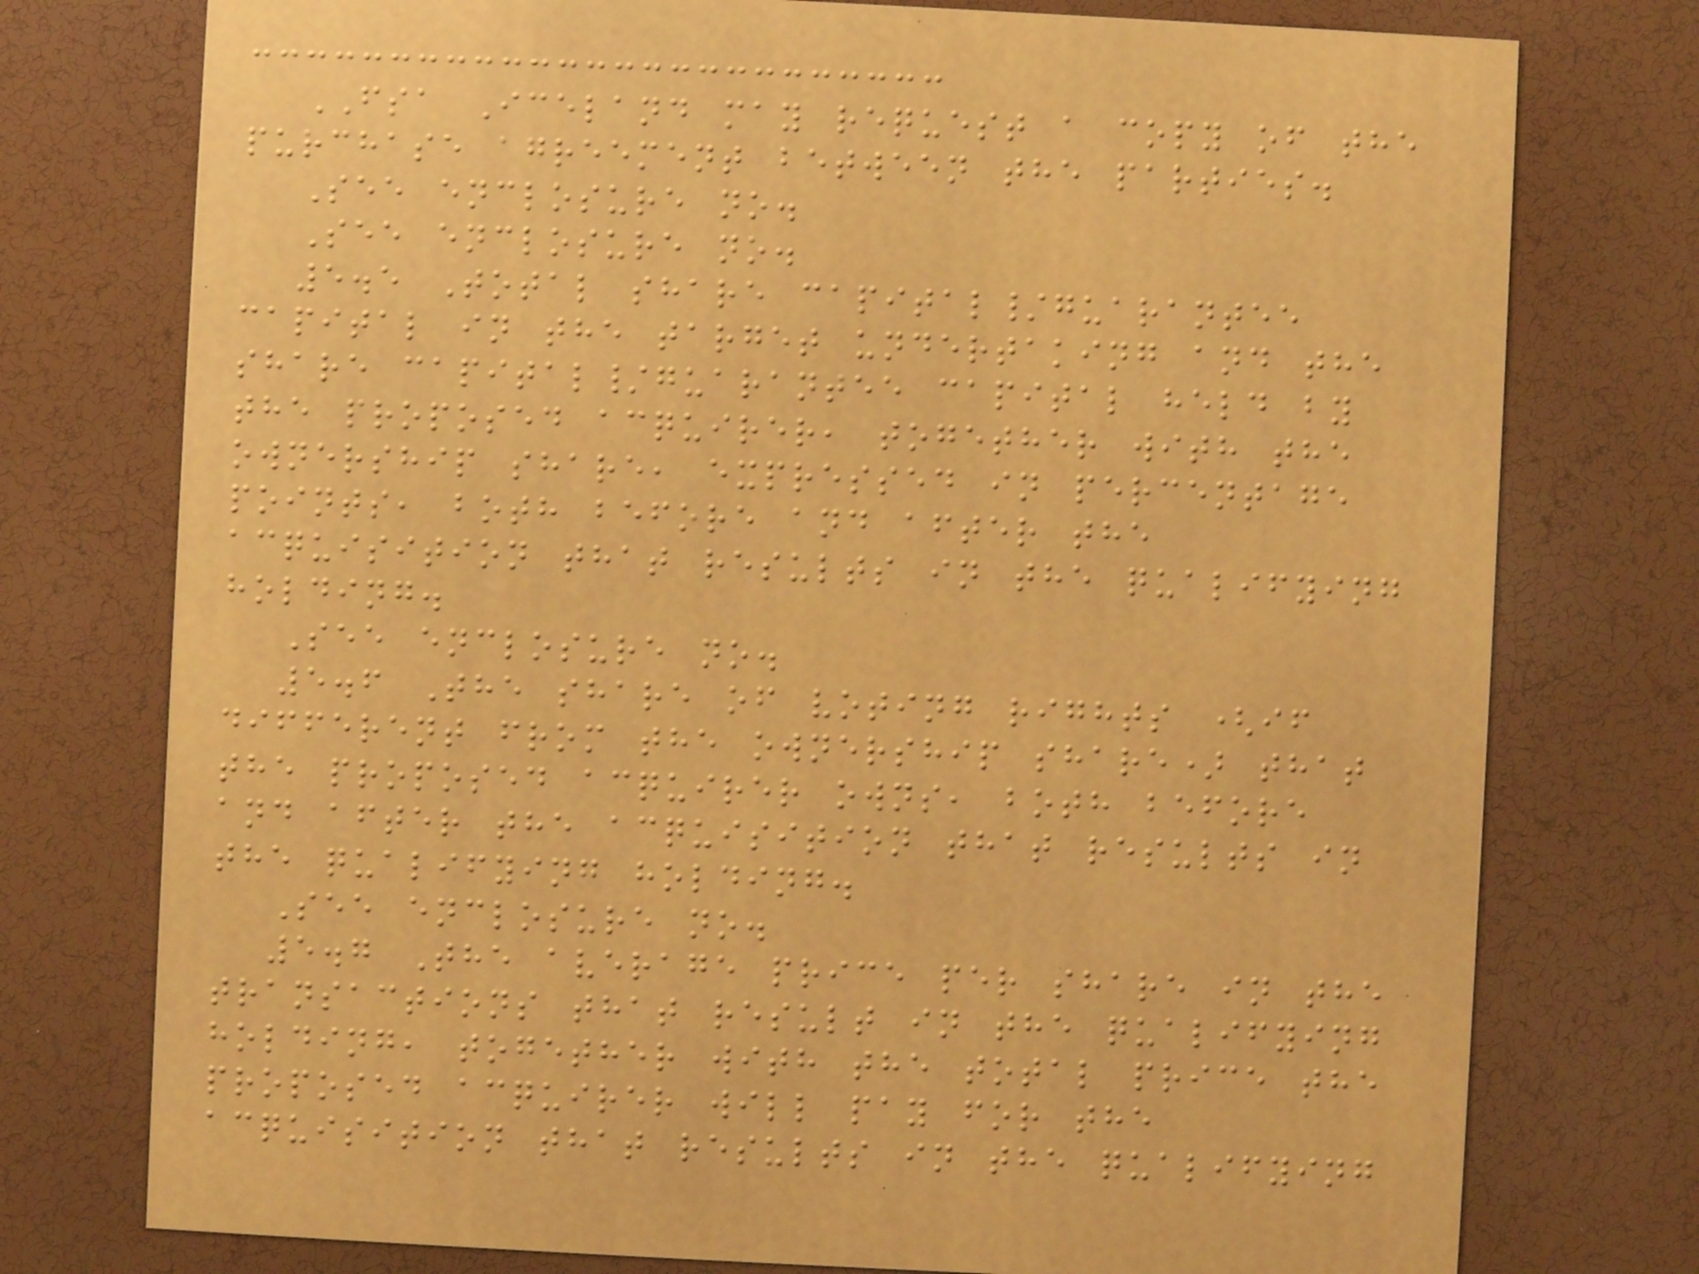FSA Iceland may request a copy of the
purchase agreement between the parties.
See enclosure no.
See enclosure no.
5.5 Total share capital/guarantee
capital in the target undertaking and the
share capital/guarantee capital held by
the proposed acquirer, together with the
ownership share, expressed in percentage
points, both before and after the
acquisition that results in the qualifying
holding.
See enclosure no.
5.6 The share of voting rights (if
different from the ownership share) that
the proposed acquirer owns, both before
and after the acquisition that results in
the qualifying holding.
See enclosure no.
5.7 The average price per share in the
transactions that result in the qualifying
holding, together with the total price the
proposed acquirer will pay for the
acquisition that results in the qualifying
